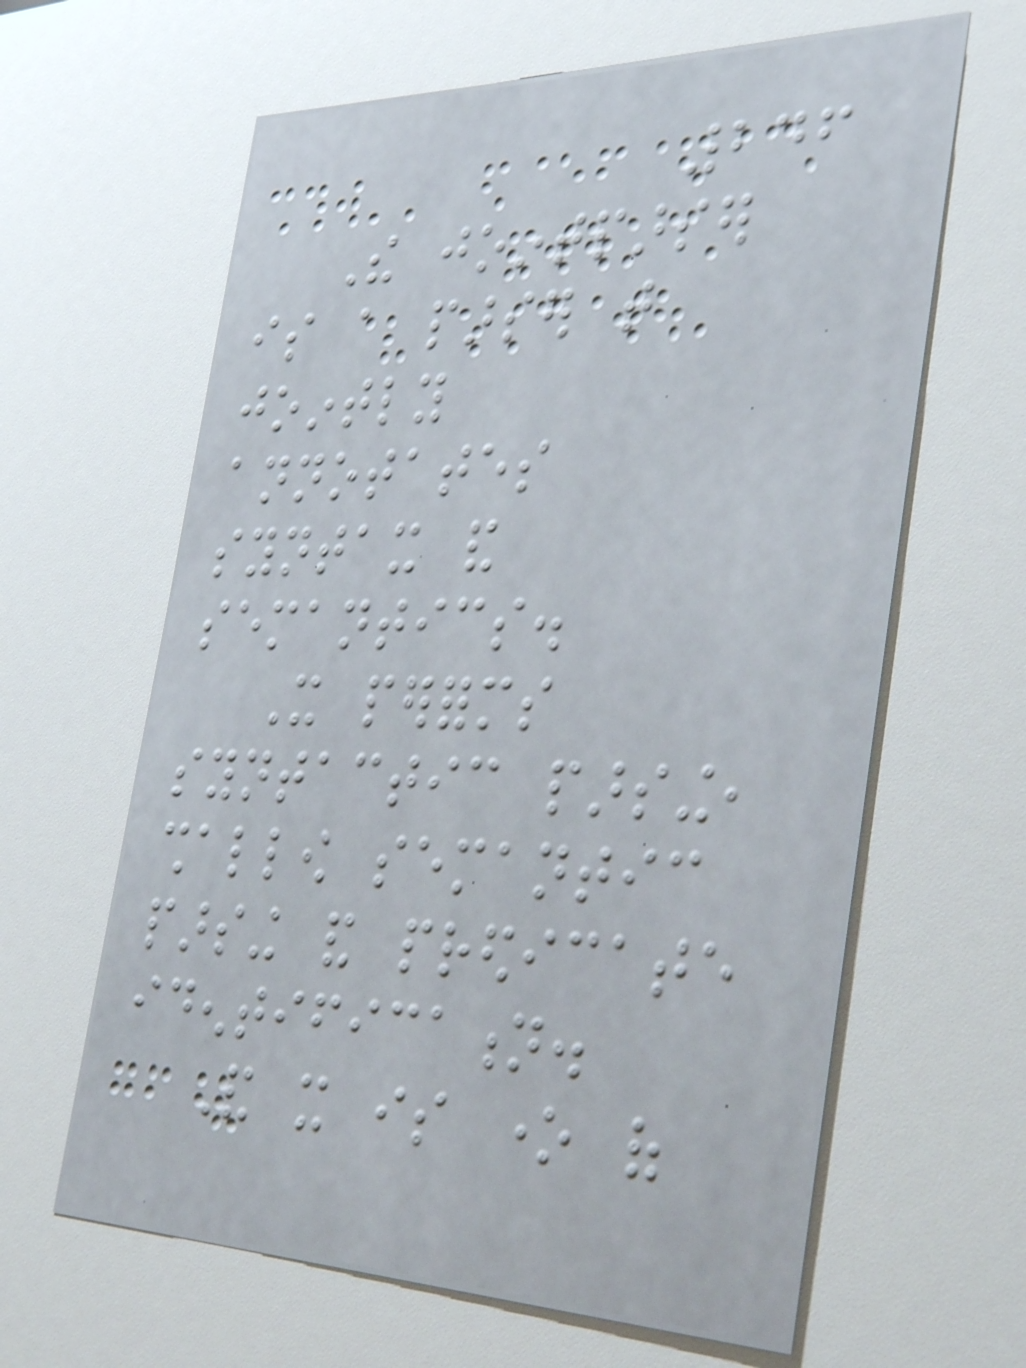246
The jointparser
is a parser that
jointly
annotates
syntax and
semantics.
It performs
syntactic parsing,
shallow semantic
parsing and predicate
identification.
And it is one of
